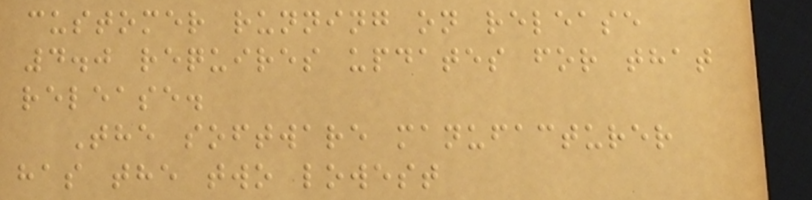customer running on release
4.0 requires updates for that
release.
The software manufacturer
has the two lowest
